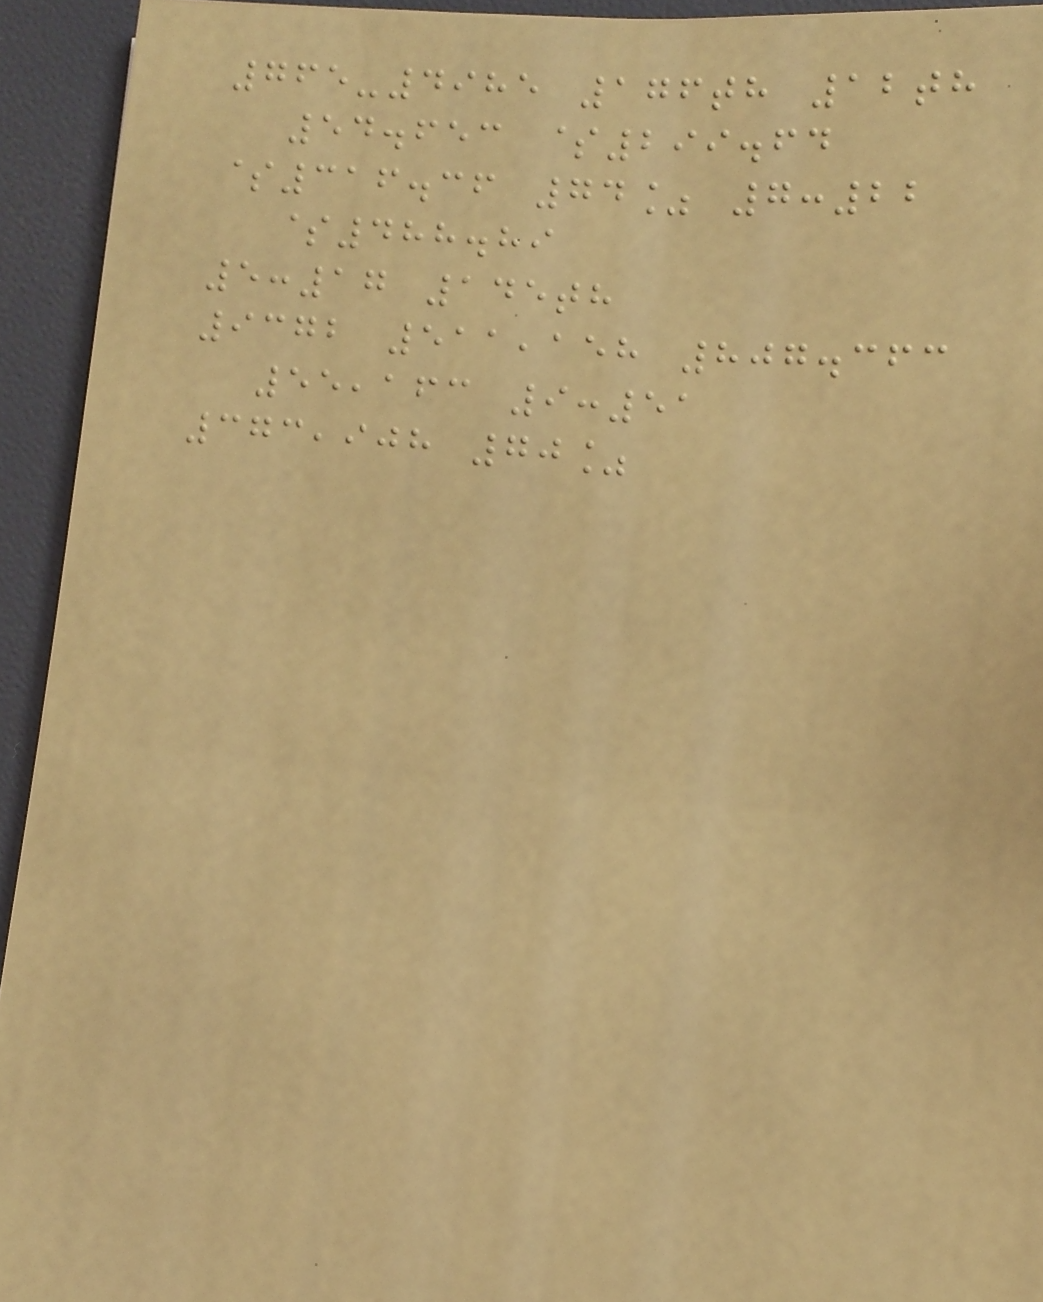765-4985 176th 12th
54.653 $299.64
$316.36 74% 7:22
$488.89
5:17 145th
9372 511,158 807.363
55,163 9:51
373,908 70%
